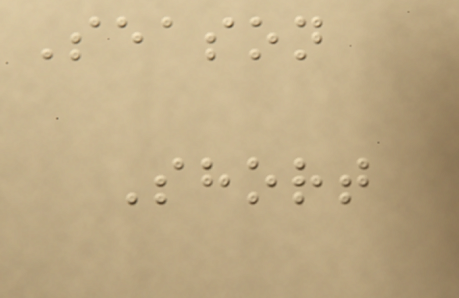Season
Short
